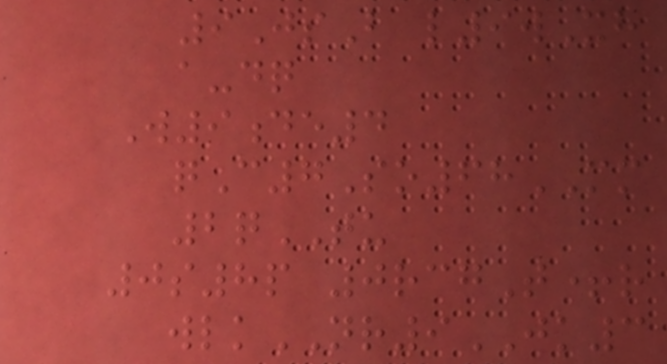9JsB l9wXh
a-dq
W9de4
qC7So68MM
2qTU
0s8p 0rcgT+r
wlkNR9JK3
